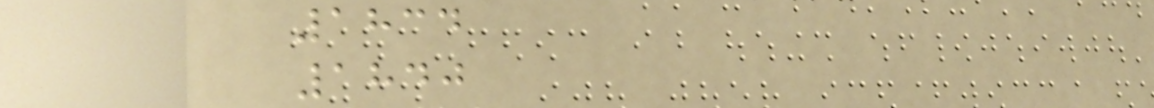1834
1840
